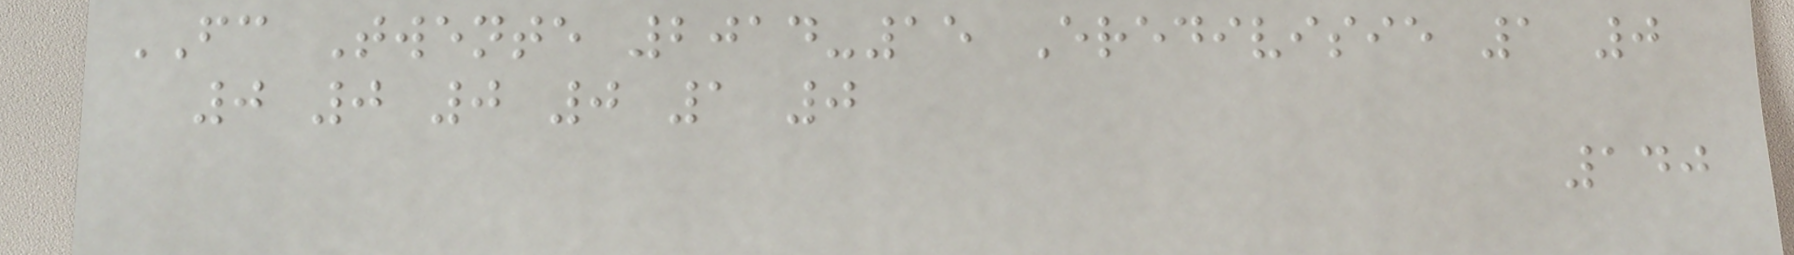FC Twente 2014-15 Eredivisie 1 0
0 0 0 0 1 0
140
